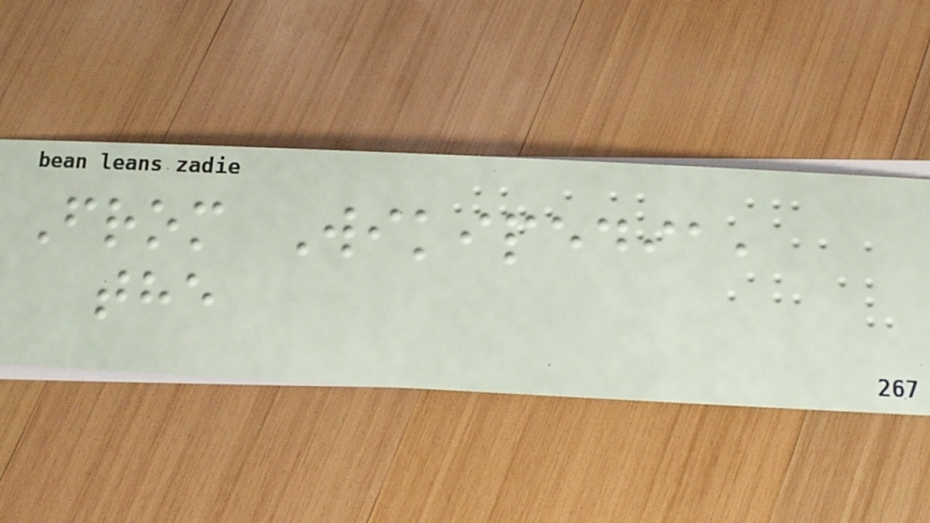From Wikipedia,
the
